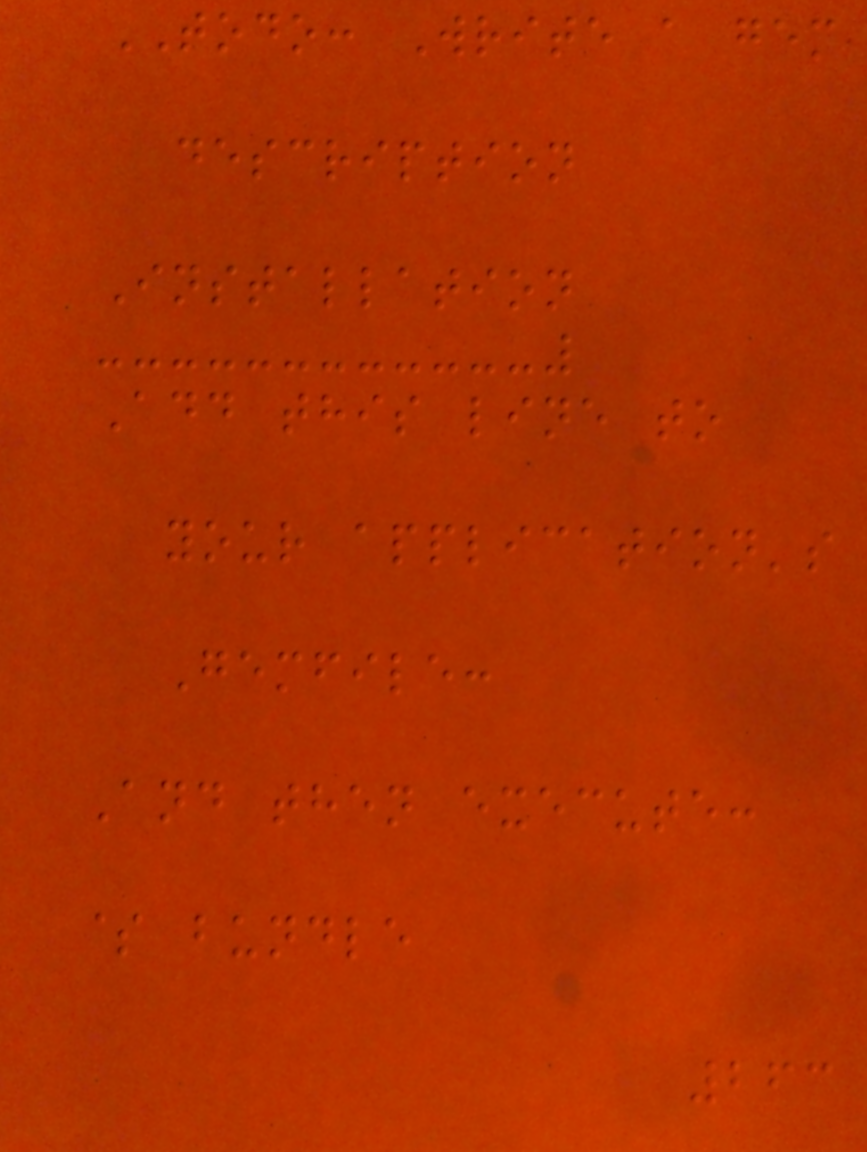TODO: Write a gem
description
Installation
Add this line to
your application's
Gemfile:
And then execute:
$ bundle
263
